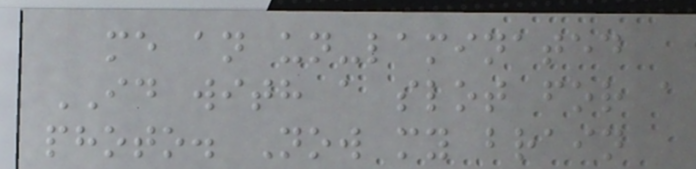me an un-laminated
ID with a slot for a
photo. Now my brain
